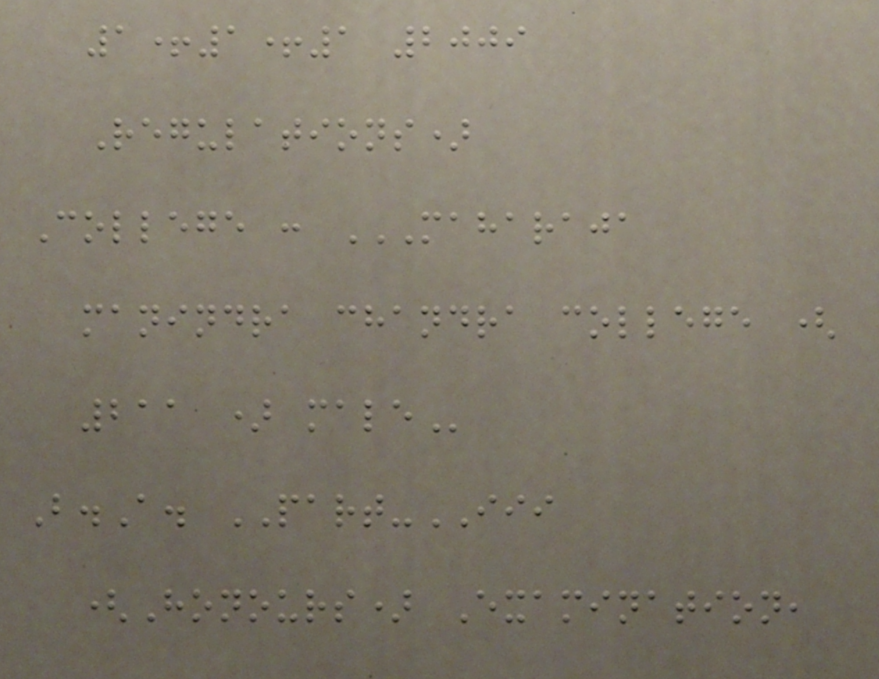1+1+1 2009
Regulations)
College : MAHARAJA
MANINDRA CHANDRA COLLEGE (
211 ) MALE
B.A. PART-III
(Honours) Examination,
